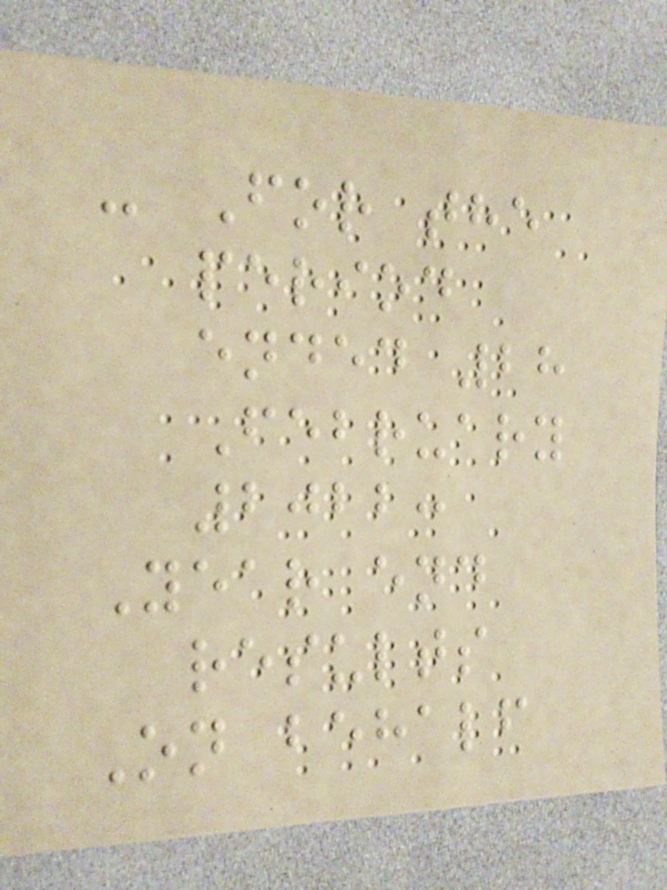- For the
period
ended 28
February
2022:
Year end
results
On behalf
